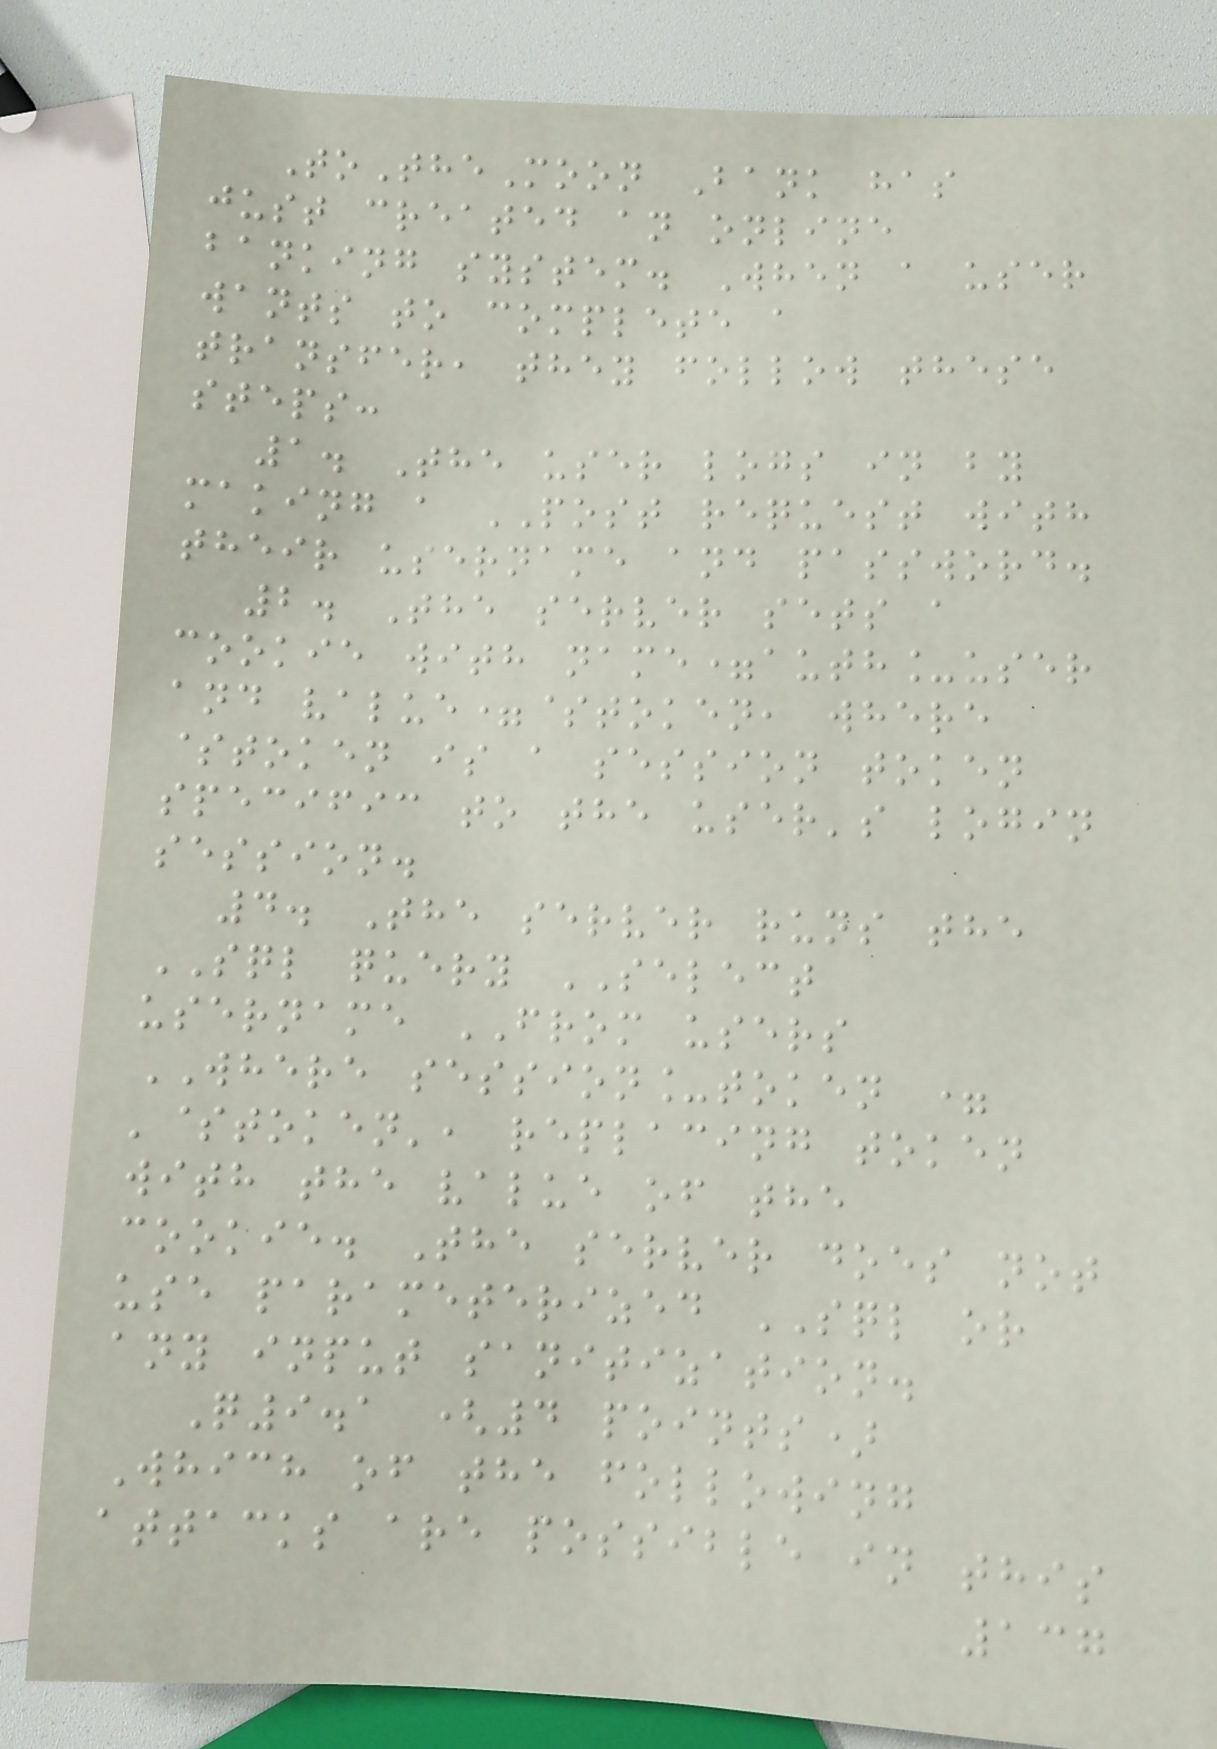ToTheMoon Bank has
just created an online
banking system. When a user
wants to complete a
transfer, they follow these
steps:
1. The user logs in by
making a POST request with
their username and password.
2. The server sets a
cookie with name=auth_user
and value=$token, where
$token is a session token
specific to the user's login
session.
4. The server runs the
SQL query SELECT
username FROM users
WHERE session_token =
'$token', replacing token
with the value of the
cookie. The server does not
use parameterized SQL or
any input sanitization.
Q9.1 (4 points)
Which of the following
attacks are possible in this
137
